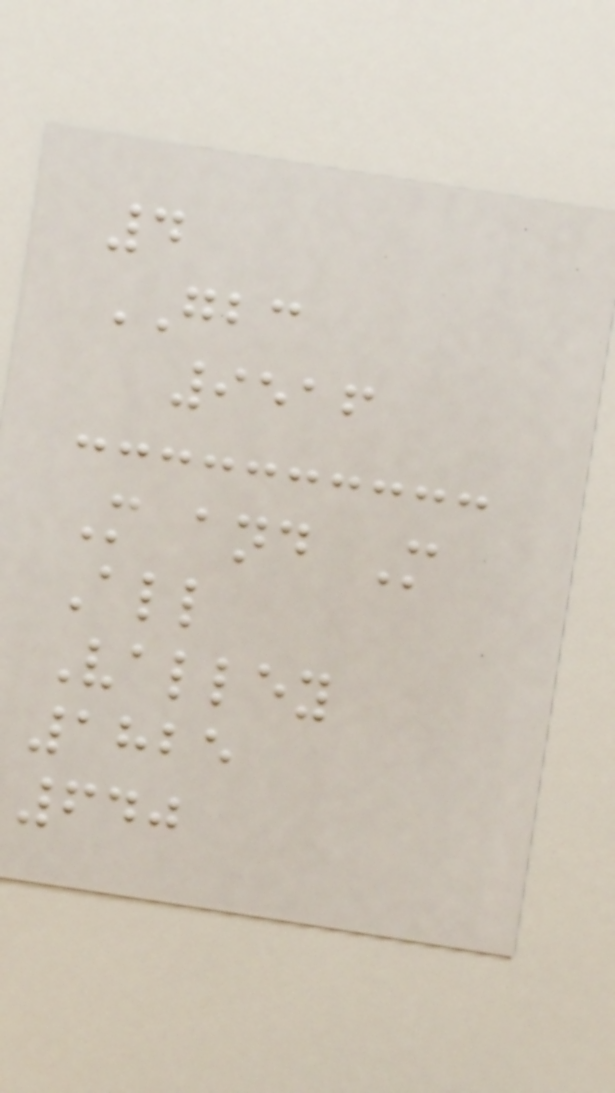4
GBC
9516
M and M
All
Valley
1825
640
